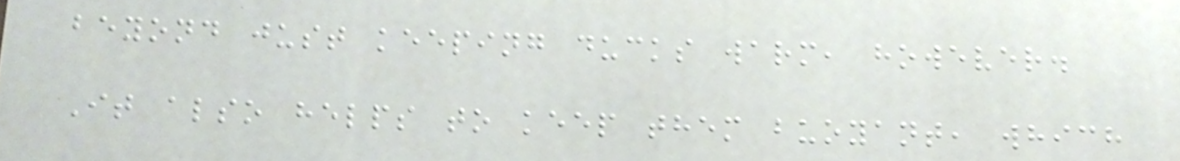beyond just keeping ducks warm, however.
It also helps to keep them buoyant, which
